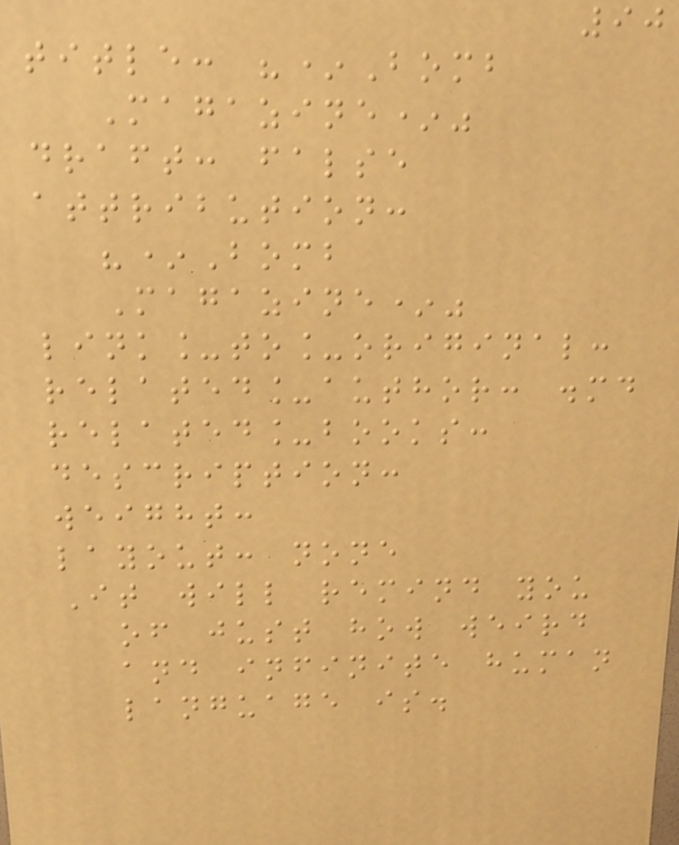90
title: "*Bomb
Magazine*"
draft: false
attribution:
"*Bomb
Magazine*"
link_to_original:
related_author: .md
related_books:
description:
weight:
layout: none
It will remind you
of just how weird
and infinite human
language is.
